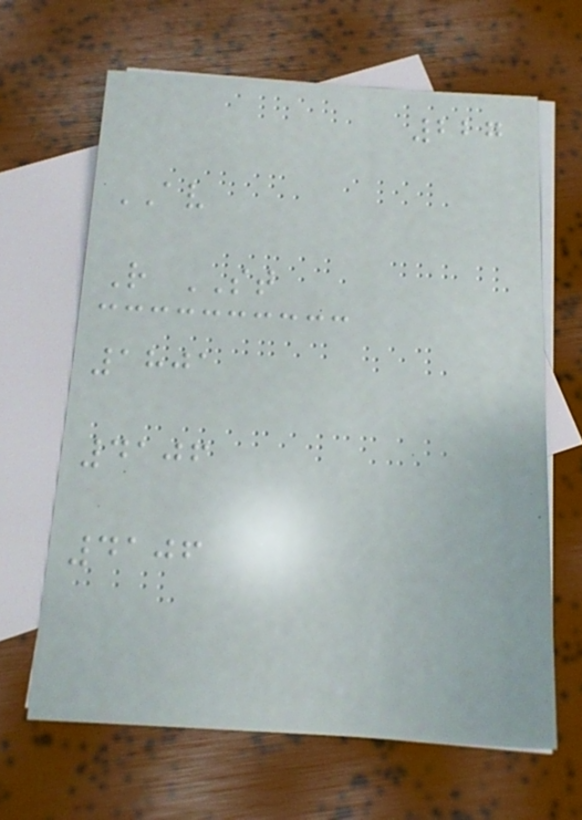227
AV
R ST
1801
4106
4106
